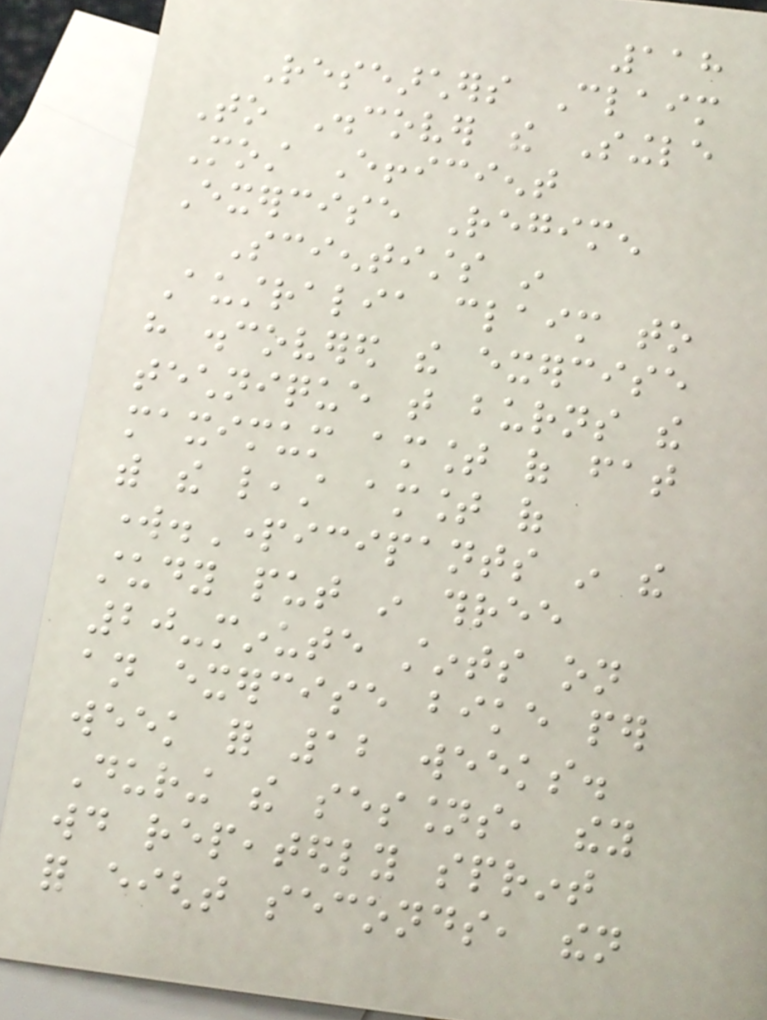118
Researchers Claim
To Discover the Single
Most Efficient
Exercise Regimen
Scientists in
Australia claim to
have discovered the exercise
technique that burns the
maximum amount of fat
with the least amount of
work.Participants in the
study put in three
20-minute stints on
an exercise bike per
week for 12 weeks.
During the sessions, they
would repeatedly sprint
for eight seconds, then
